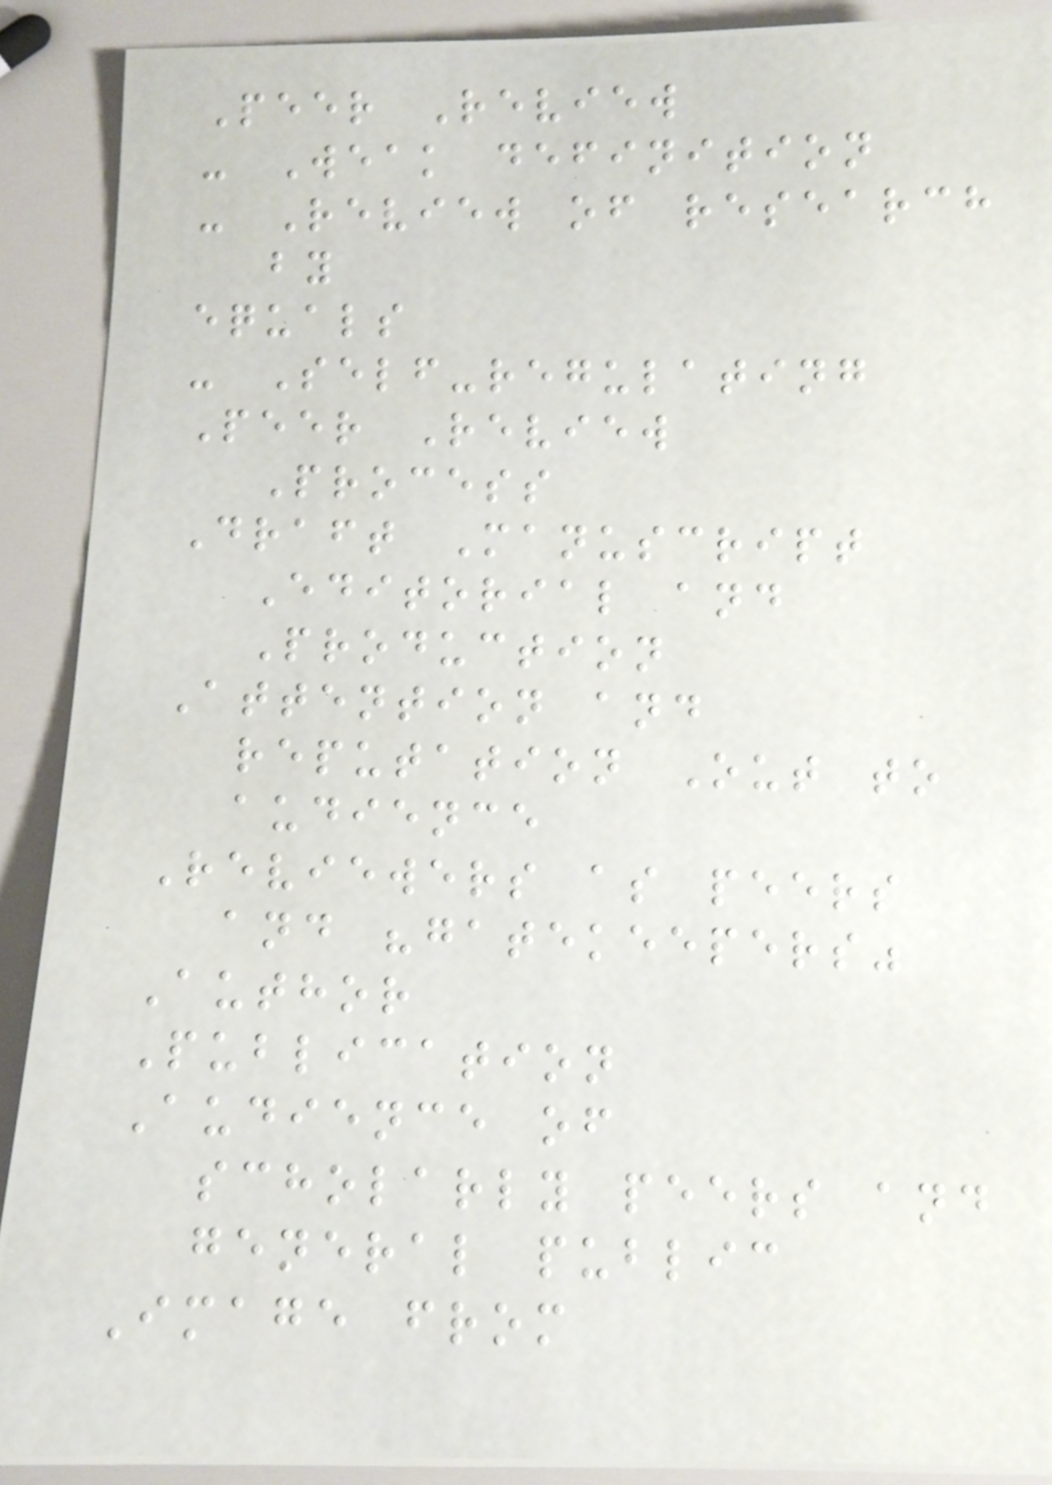Peer Review
- Weak definition
- Review of research
by
equals
- Self-regulating
Peer Review
Process
Draft Manuscript
Editorial and
Production
Attention and
reputation Out to
audience
Reviewers as peers
and "gatekeepers"
Author
Publication
Audience of
scholarly peers and
general public
Image from
